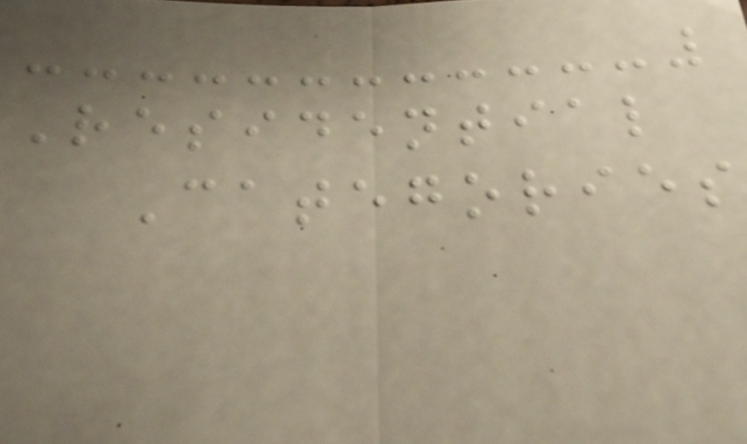Residential
Categories
